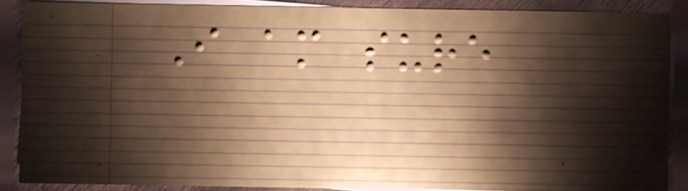I am sure
